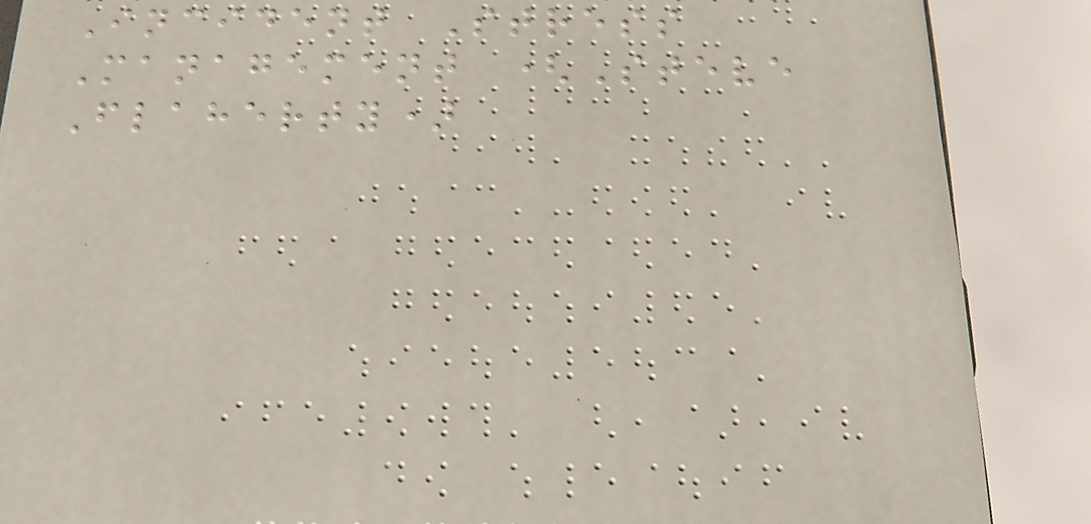Incident Stress
Management (Steve
Flaherty)
